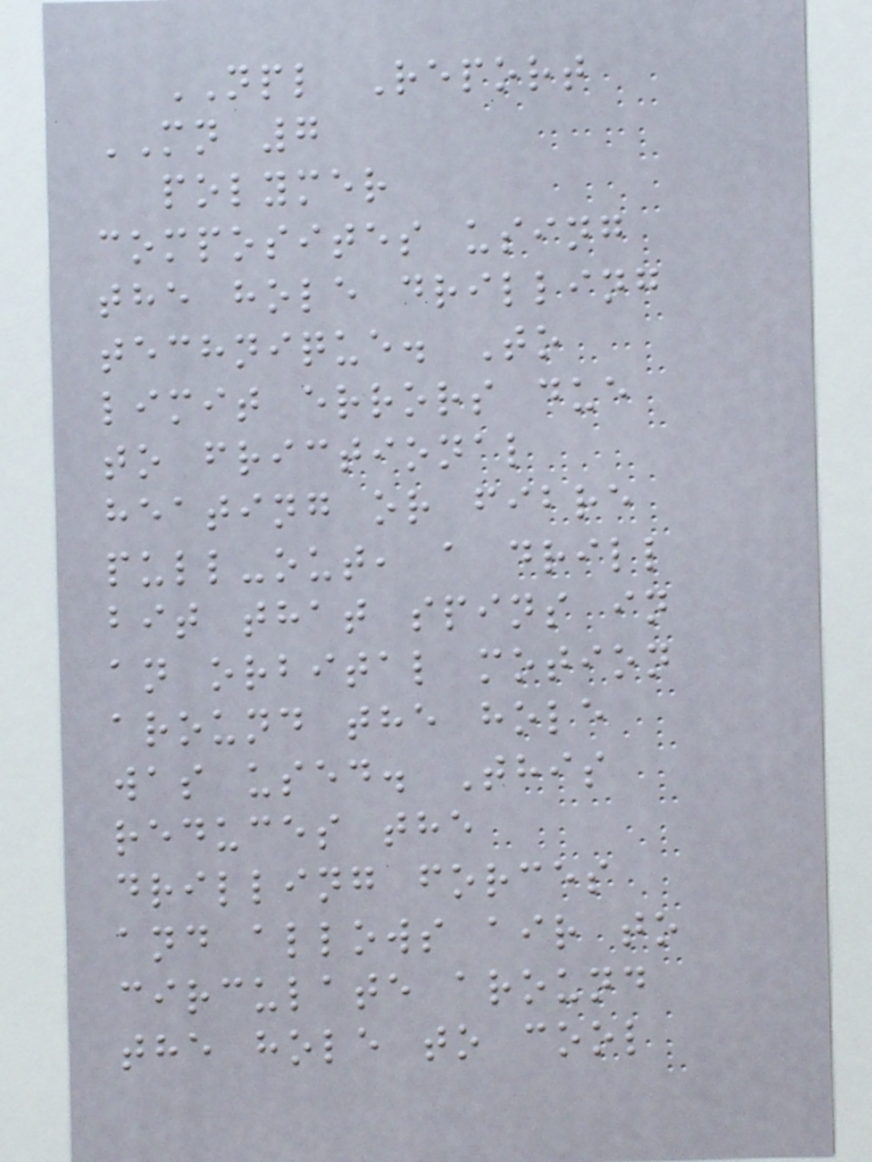NPL Report
MN 7
polymer
composites using
the hole drilling
technique. To
limit errors due
to frictional
heating or fibre
pull-out, a drill
bit that spins in
an orbital motion
around the hole
was used. This
reduces the
drilling forces
and allows air to
circulate around
the hole to cool
